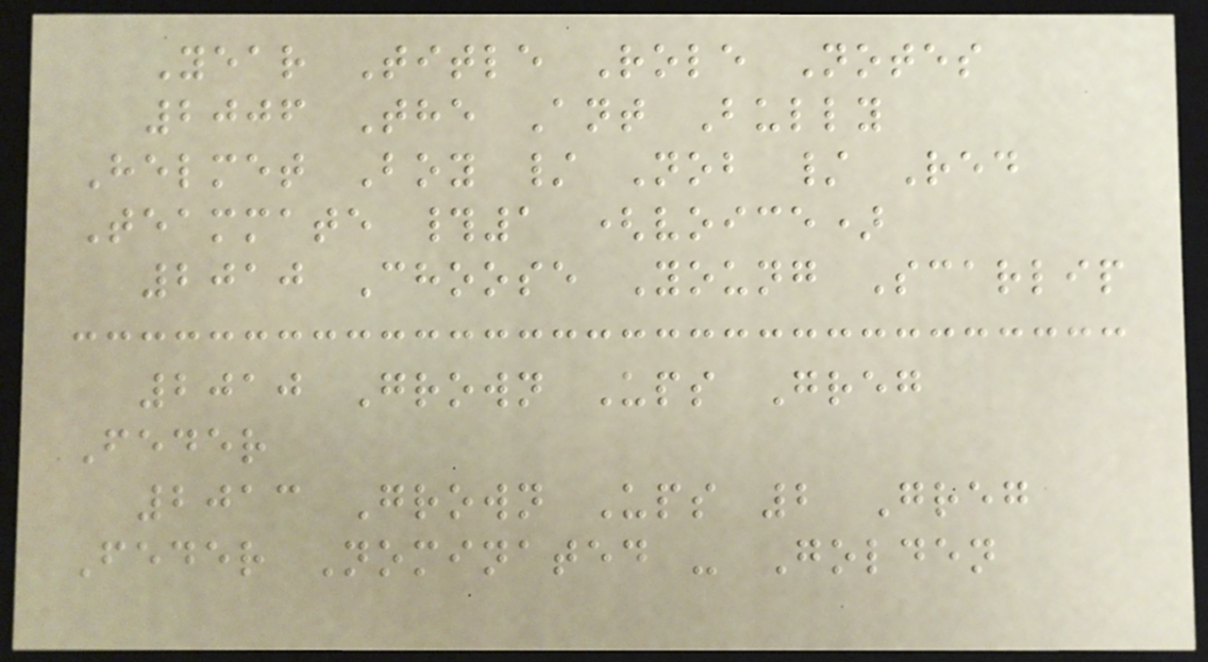Year Title Role Notes
2006 The Ant Bully
Helmet Boy / Nob / Red
Teammate #1 (voice)
2010 Choose Young Scarlip
2010 Grown Ups Greg
Feder
2013 Grown Ups 2 Greg
Feder Nominated - Golden
